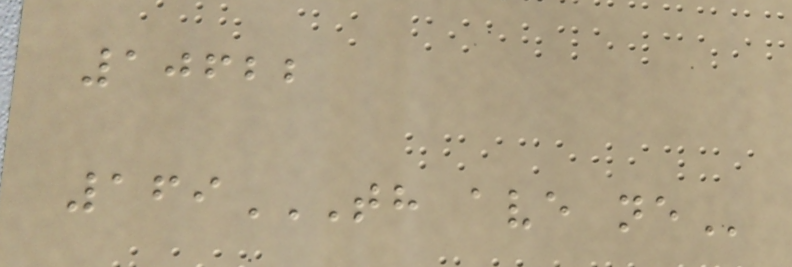10622
169TH AVE NE
